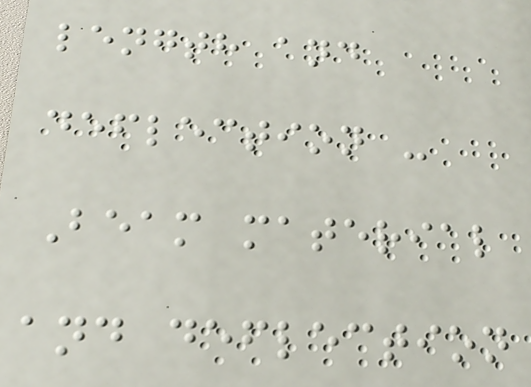length and
deflection -
Beam material
and deflection
